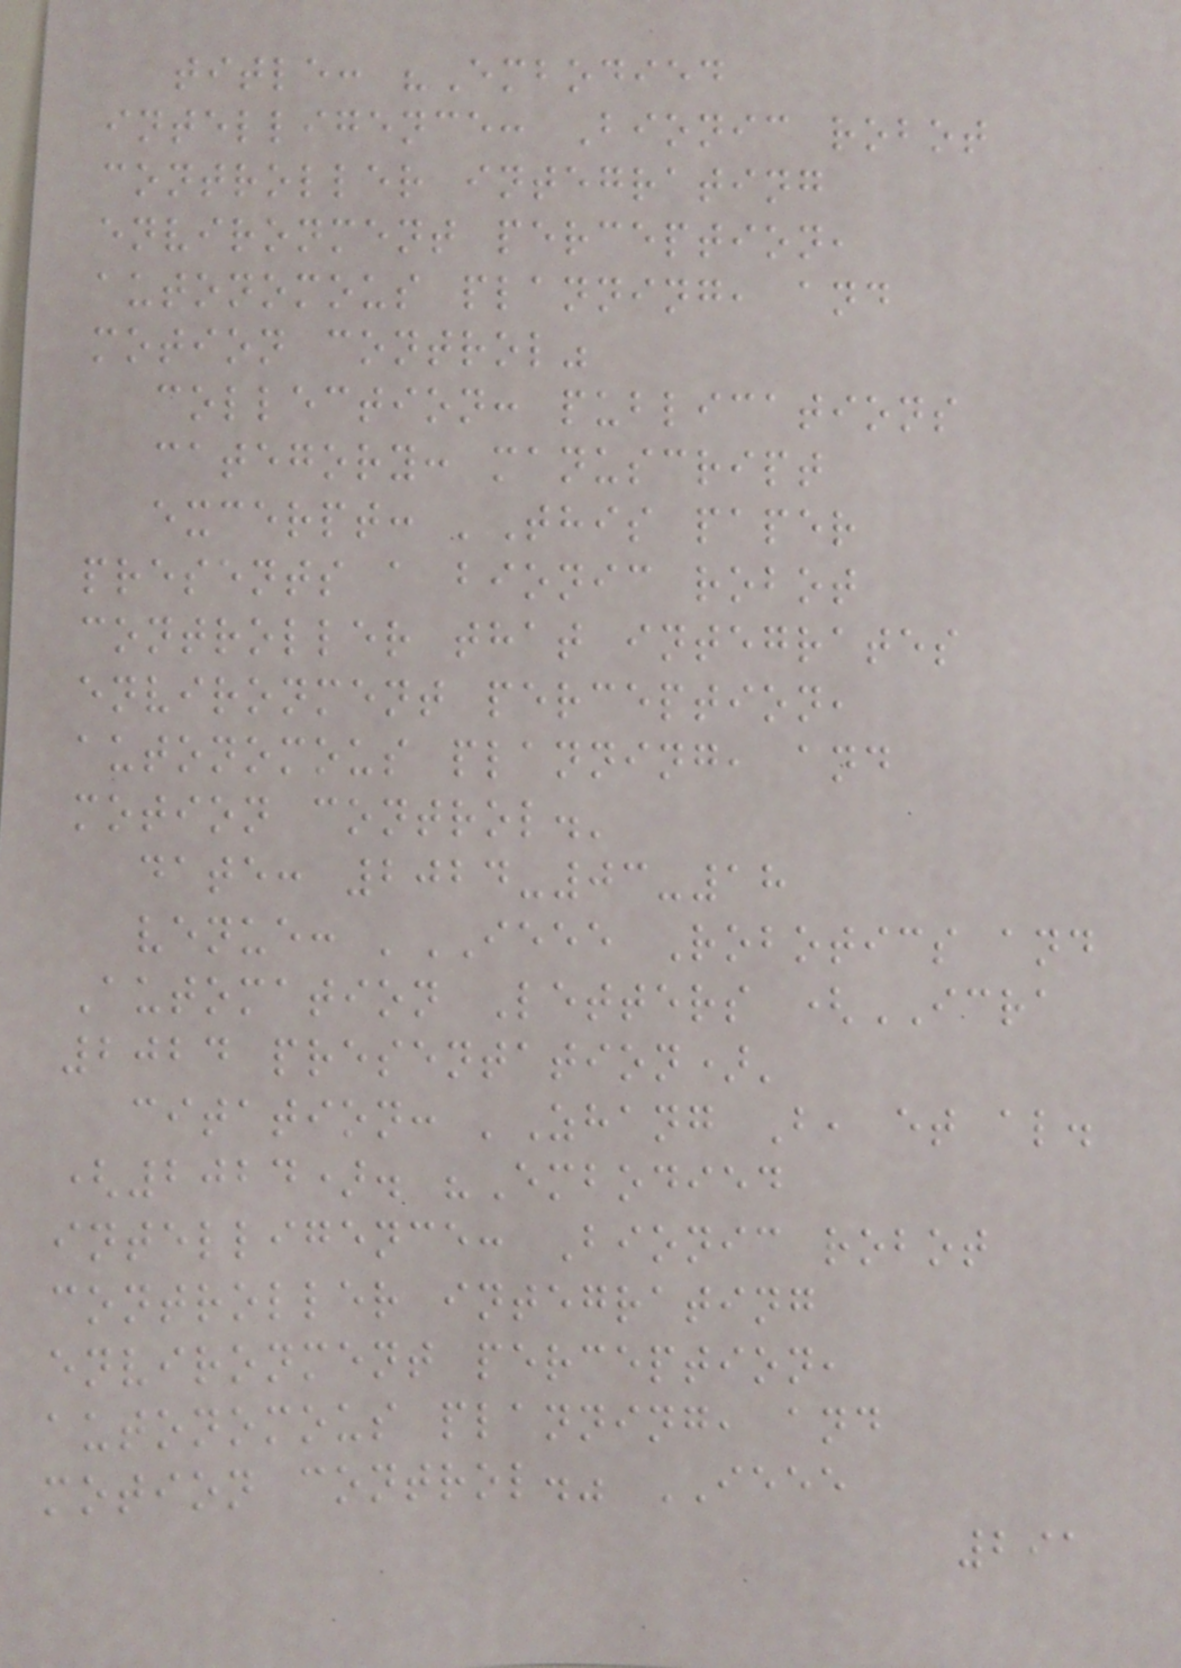title: "Embodied
intelligence: Bionic robot
controller integrating
environment perception,
autonomous planning, and
motion control"
collection: publications
category: manuscript
excerpt: 'This paper
presents a bionic robot
controller that integrates
environment perception,
autonomous planning, and
motion control.'
date: 2024-03-18
venue: 'IEEE Robotics and
Automation Letters (ICRA
2024 presentation)'
citation: 'Zhang B, et al.
(2024). "Embodied
intelligence: Bionic robot
controller integrating
environment perception,
autonomous planning, and
motion control." IEEE
291
